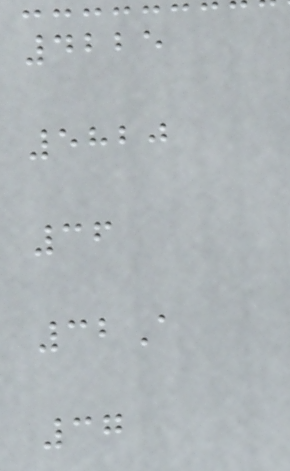4225
5820
36
32A
37
